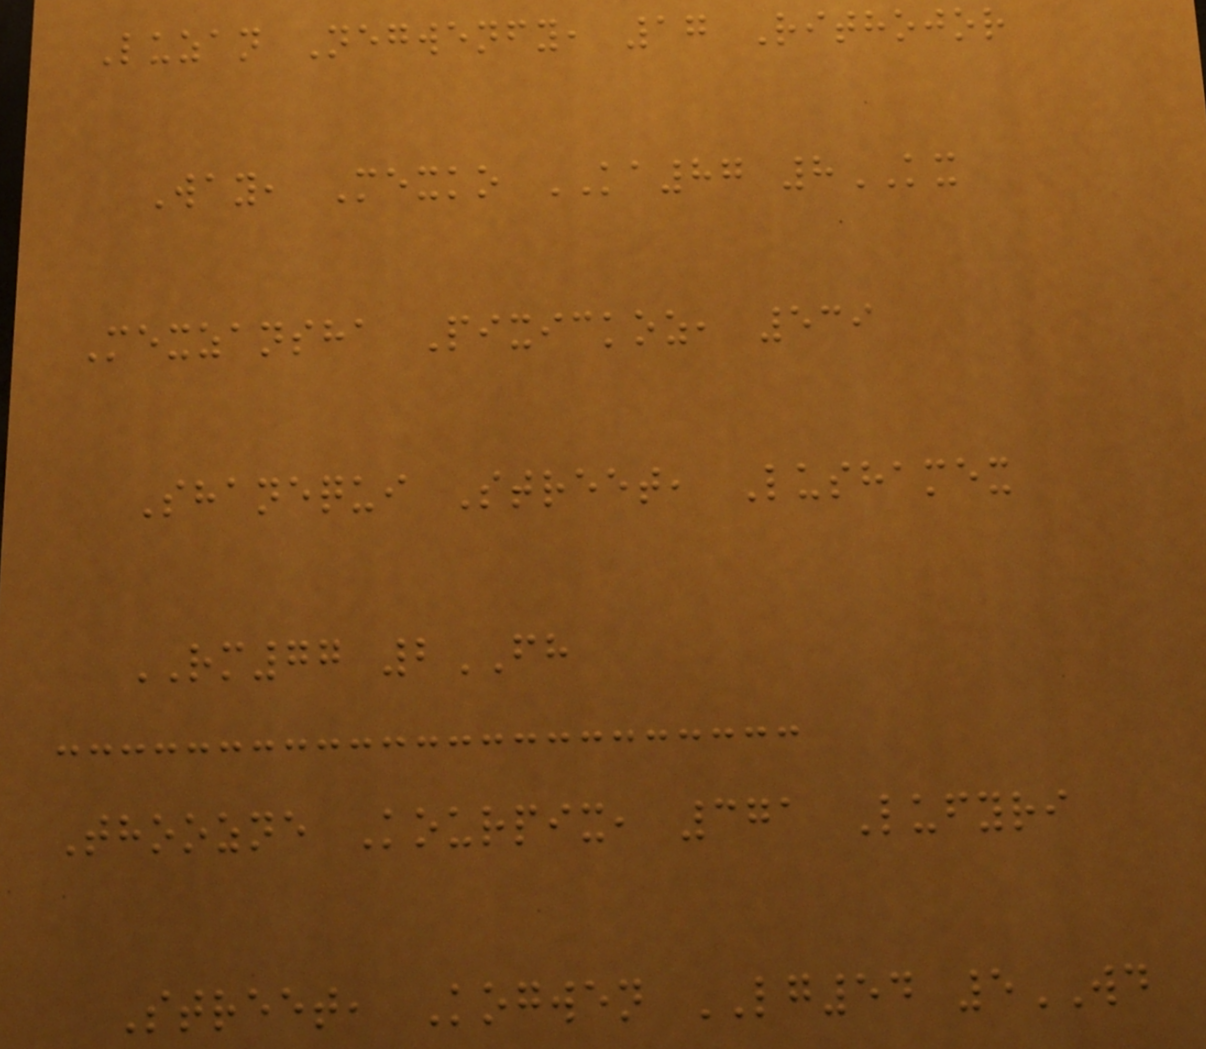Luzan Negwenfy, 17 Rithojor
Way, Mexko KA87 8KX
Mexzansha Pixickoz, 539
Shanequi Street, Lushamex
RM77 2FH
Thoozne Kourpix, 371 Lufyri
Street, Kogwen LG54 5WD
